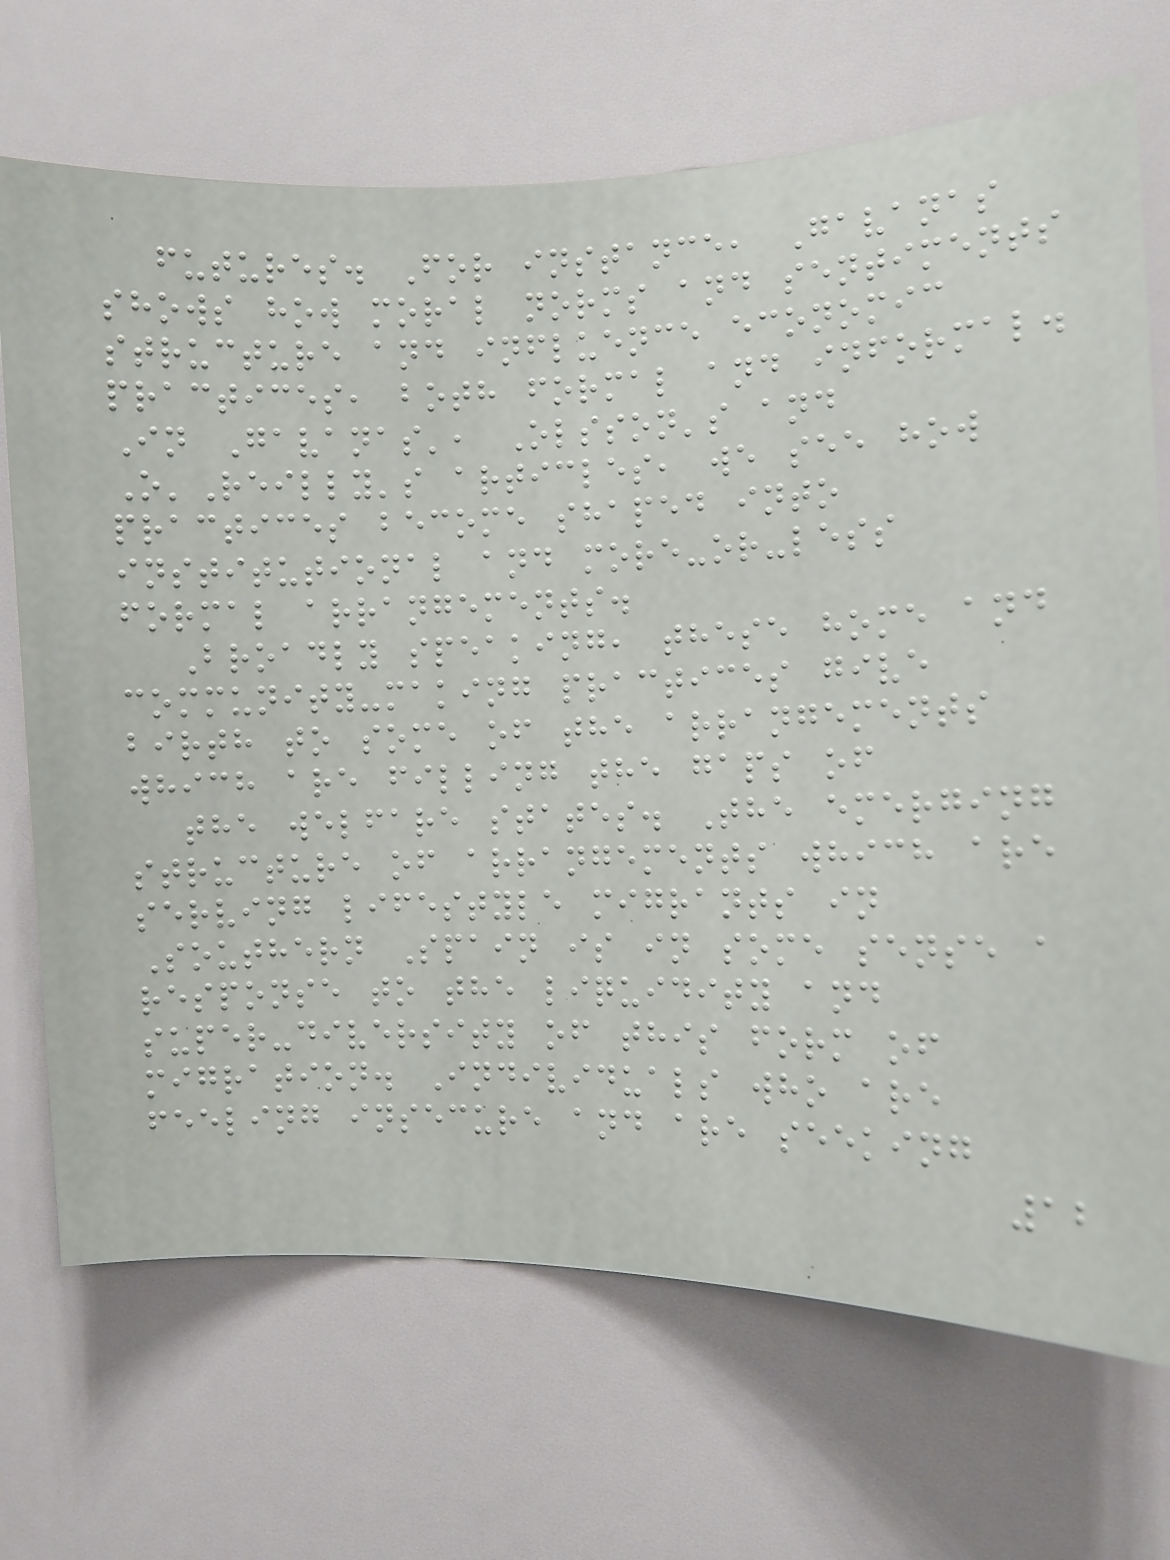futures. For instance, Gavanas
shows how moral norms and sentiments
structure and influence economic
practices, both formal and informal.
In Gavanas', Olsson's and
O'Reilly's articles, we see how
practices become shaped into
institutional and more-or-less
formal arrangements.
Broadly speaking, these home and
community-making practices give
birth to some of the arrangements
which are filling the gaps of
the welfare states. The emerging
structure of arrangements which are
serving lifestyle migrants in
Southern Spain is in some sense a
response to the liquidity and
super-diversity of this form of
migration. Individuals who are
feeling insecure and are seeking
12
